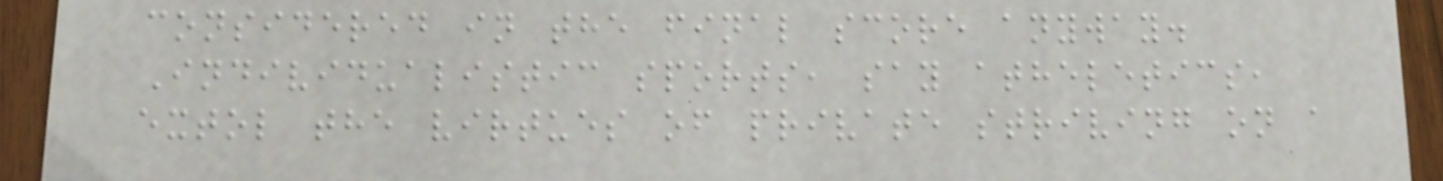considered in the final score anyway.
Individualistic sports, say atheletics,
extol the virtues of private striving on a
